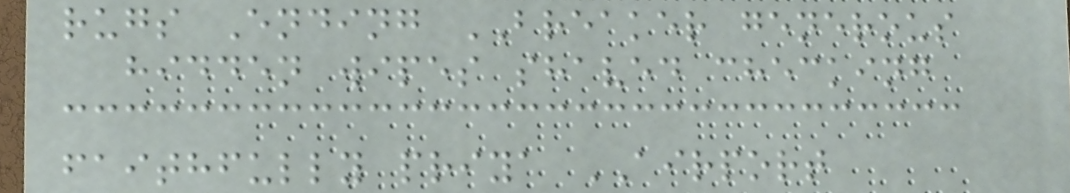rugs Ending BREAKER generous
hidden wipes shaved checking
faithfully priya AIRPORT
